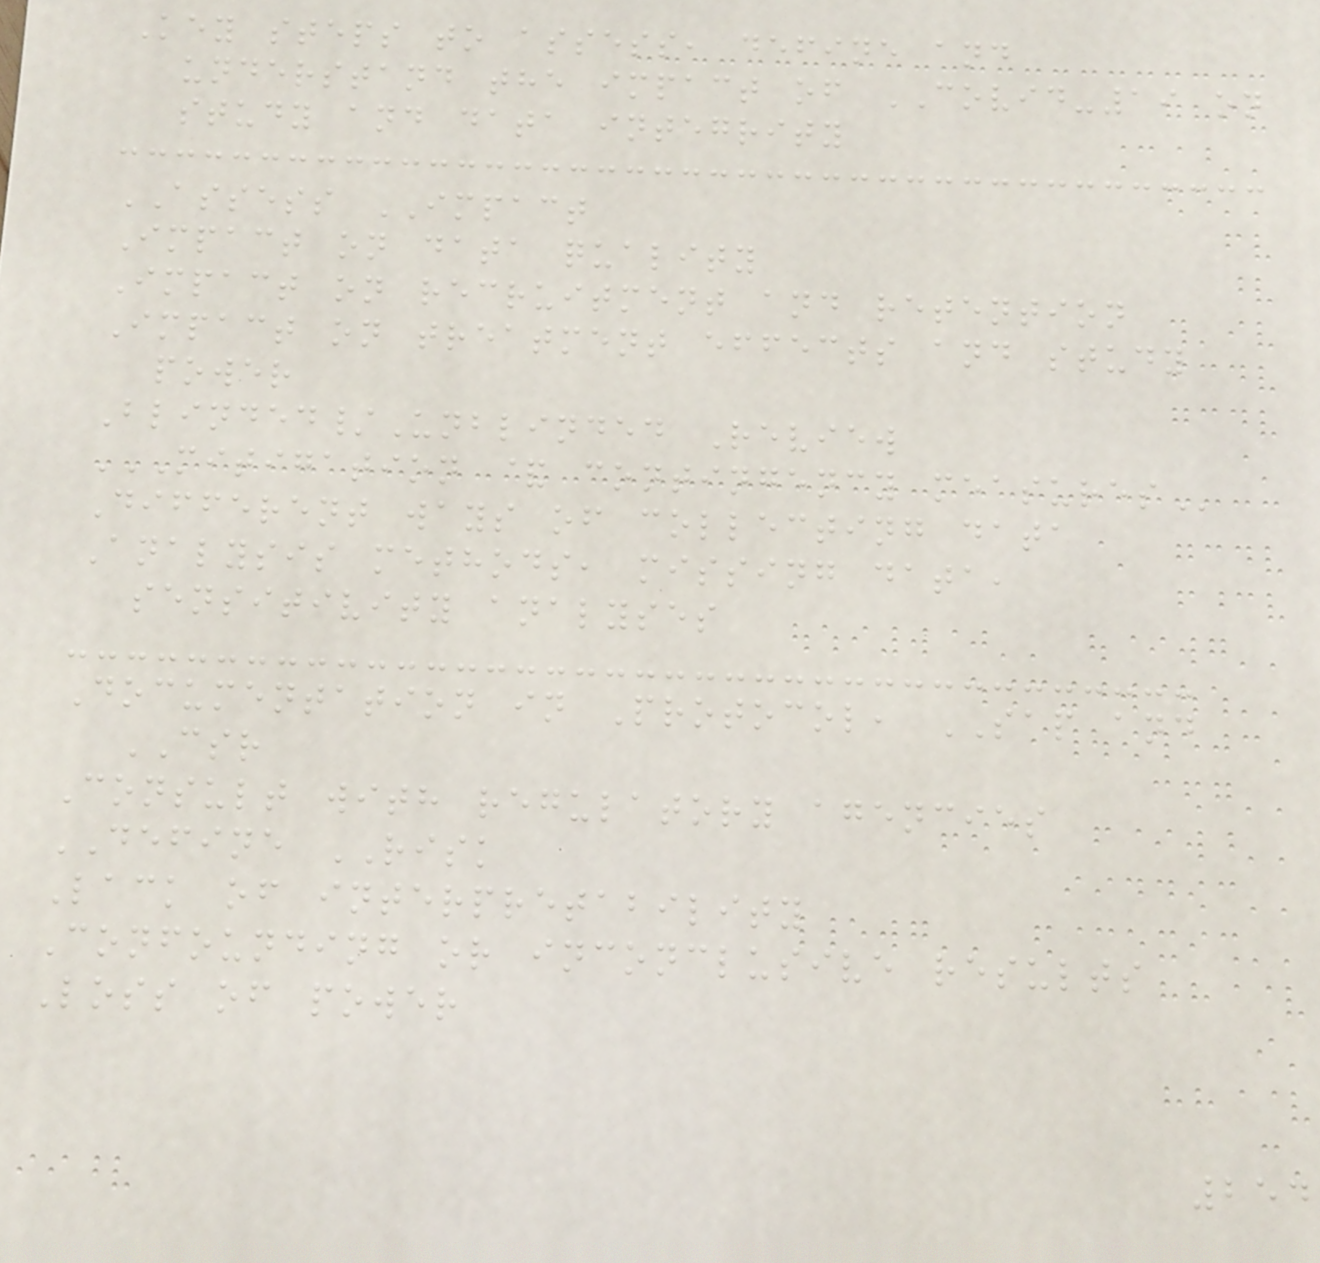Key steps to assess, define and
understand the impact of COVID-19 on
study and data integrity
ASSESS IMPACT
Impact on data quality
Impact on recruitment and retention
Impact on treatment effects and study
power
Blinded/Unblinded Review
MITIGATION & CONTINGENCY MEASURES
Different ways of collecting data
Analysis methods, missing data,
sensitivity analyses
Documentation in Protocol, SAP and
CSR
Consult with regulatory agencies
DEFINE RISK
Lack of interpretability
Confounding or inconclusive results
Loss of power
254
